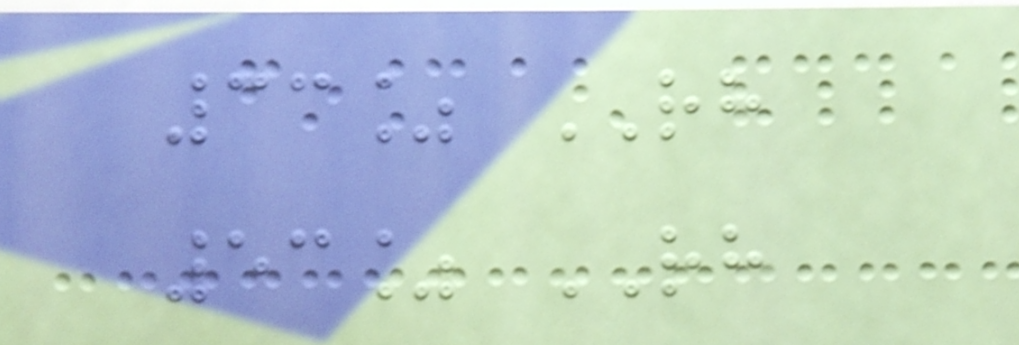33% RH
53% RH
